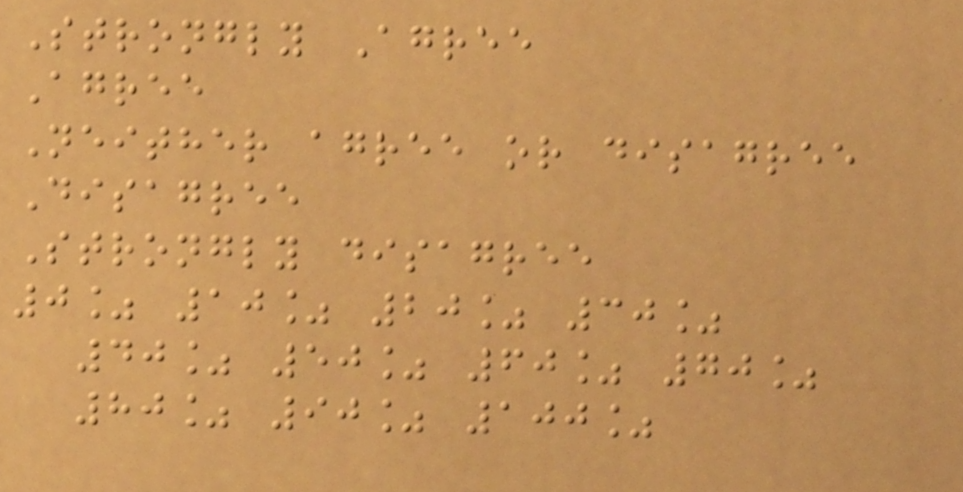Strongly Agree
Agree
Neither agree or disagree
Disagree
Strongly disagree
0% 10% 20% 30%
40% 50% 60% 70%
80% 90% 100%
